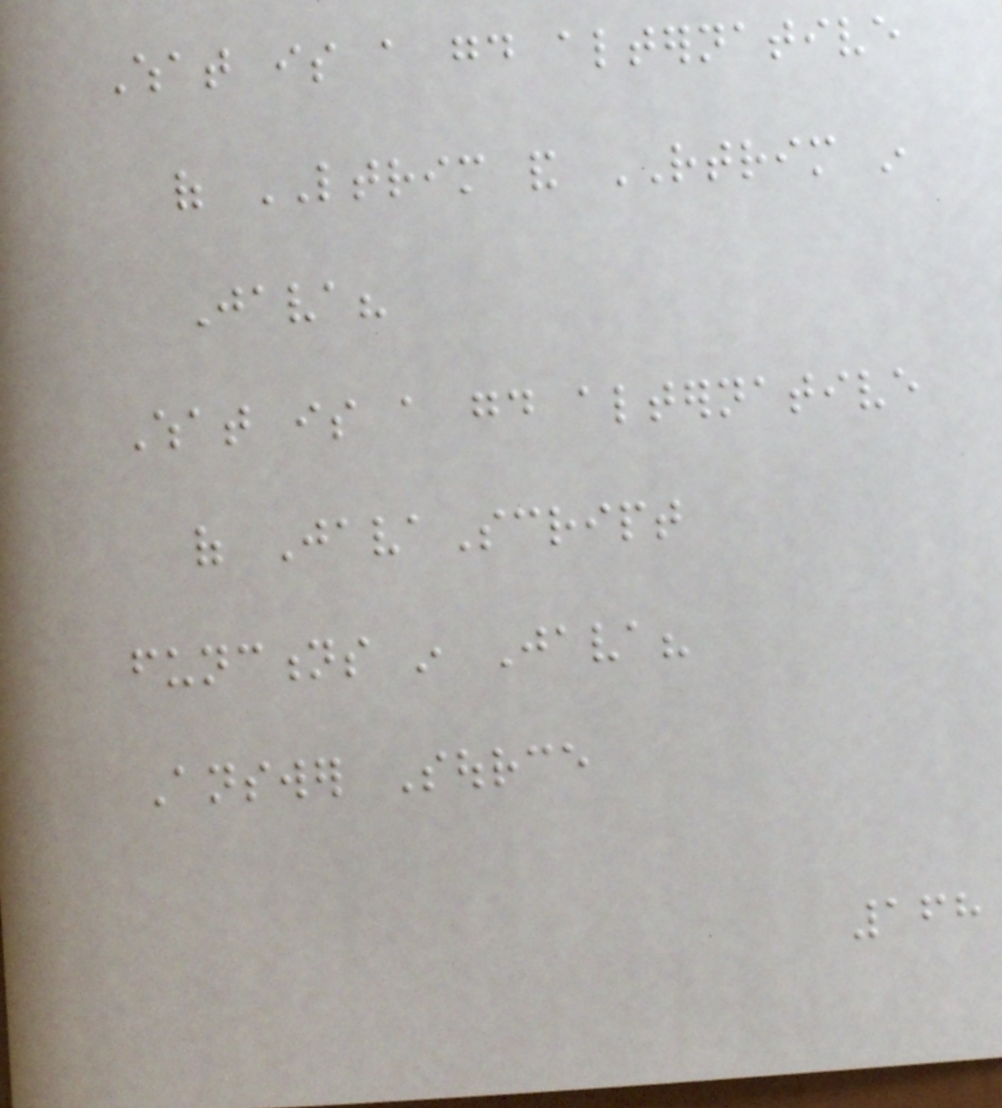What is a good alternative
of LTRIM and RTRIM in
Java?
What is a good alternative
of JavaScript
functions in Java?
Answer Source
168
